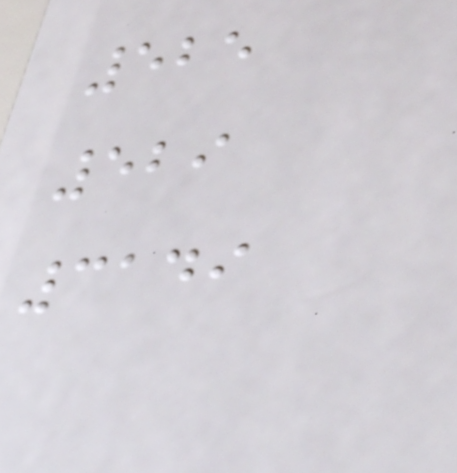525
529
3149
